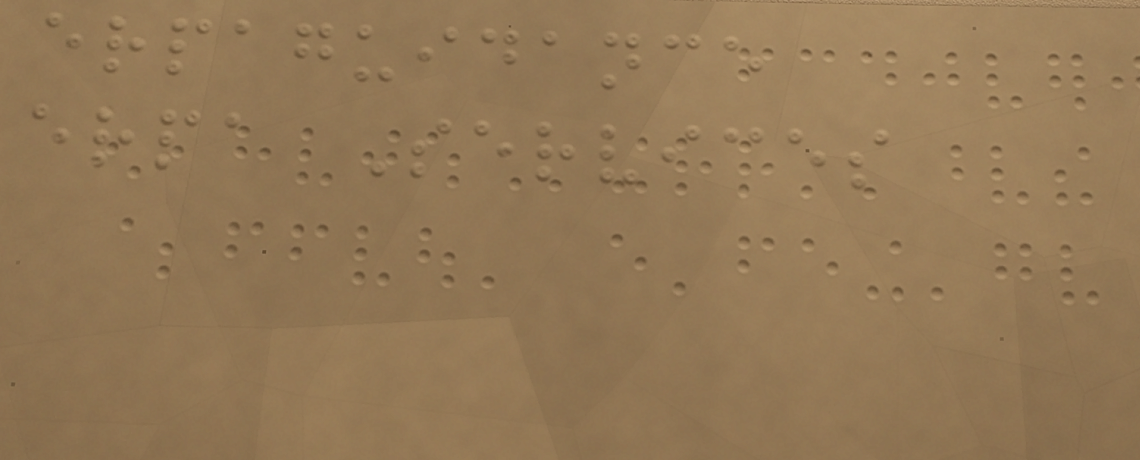erpaguidance
erpa Services
